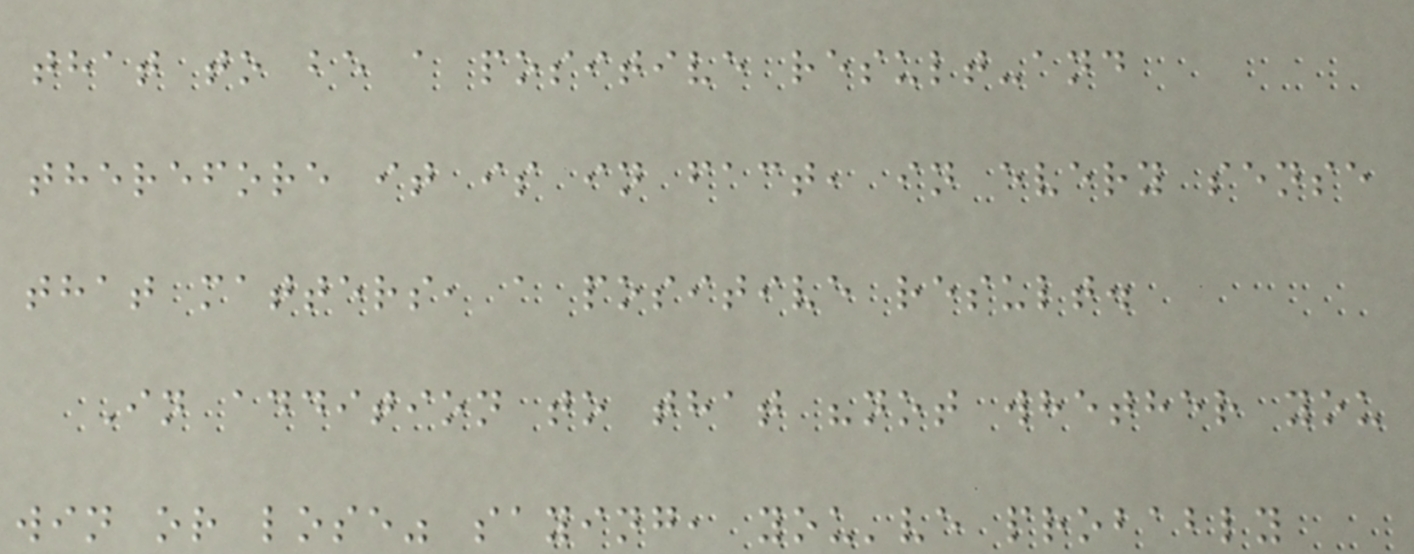that to be a positive result-and
therefore it is in fact, in every sense
that matters, a positive result.
In addition to that "not whether you
win or lose" saying, you've probably
